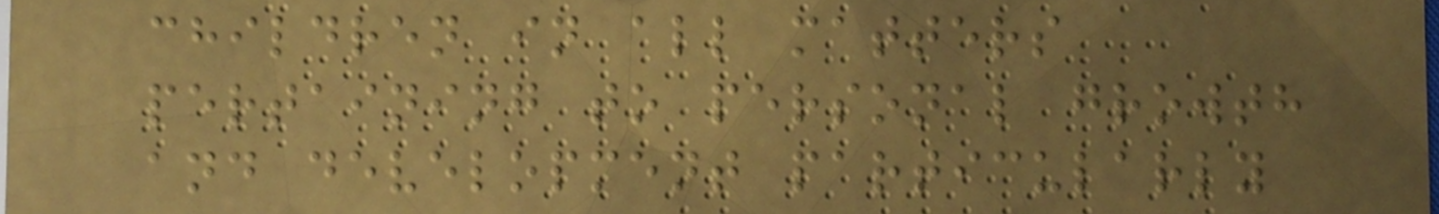children in all matters
pertaining to personal growth
and development particularly
